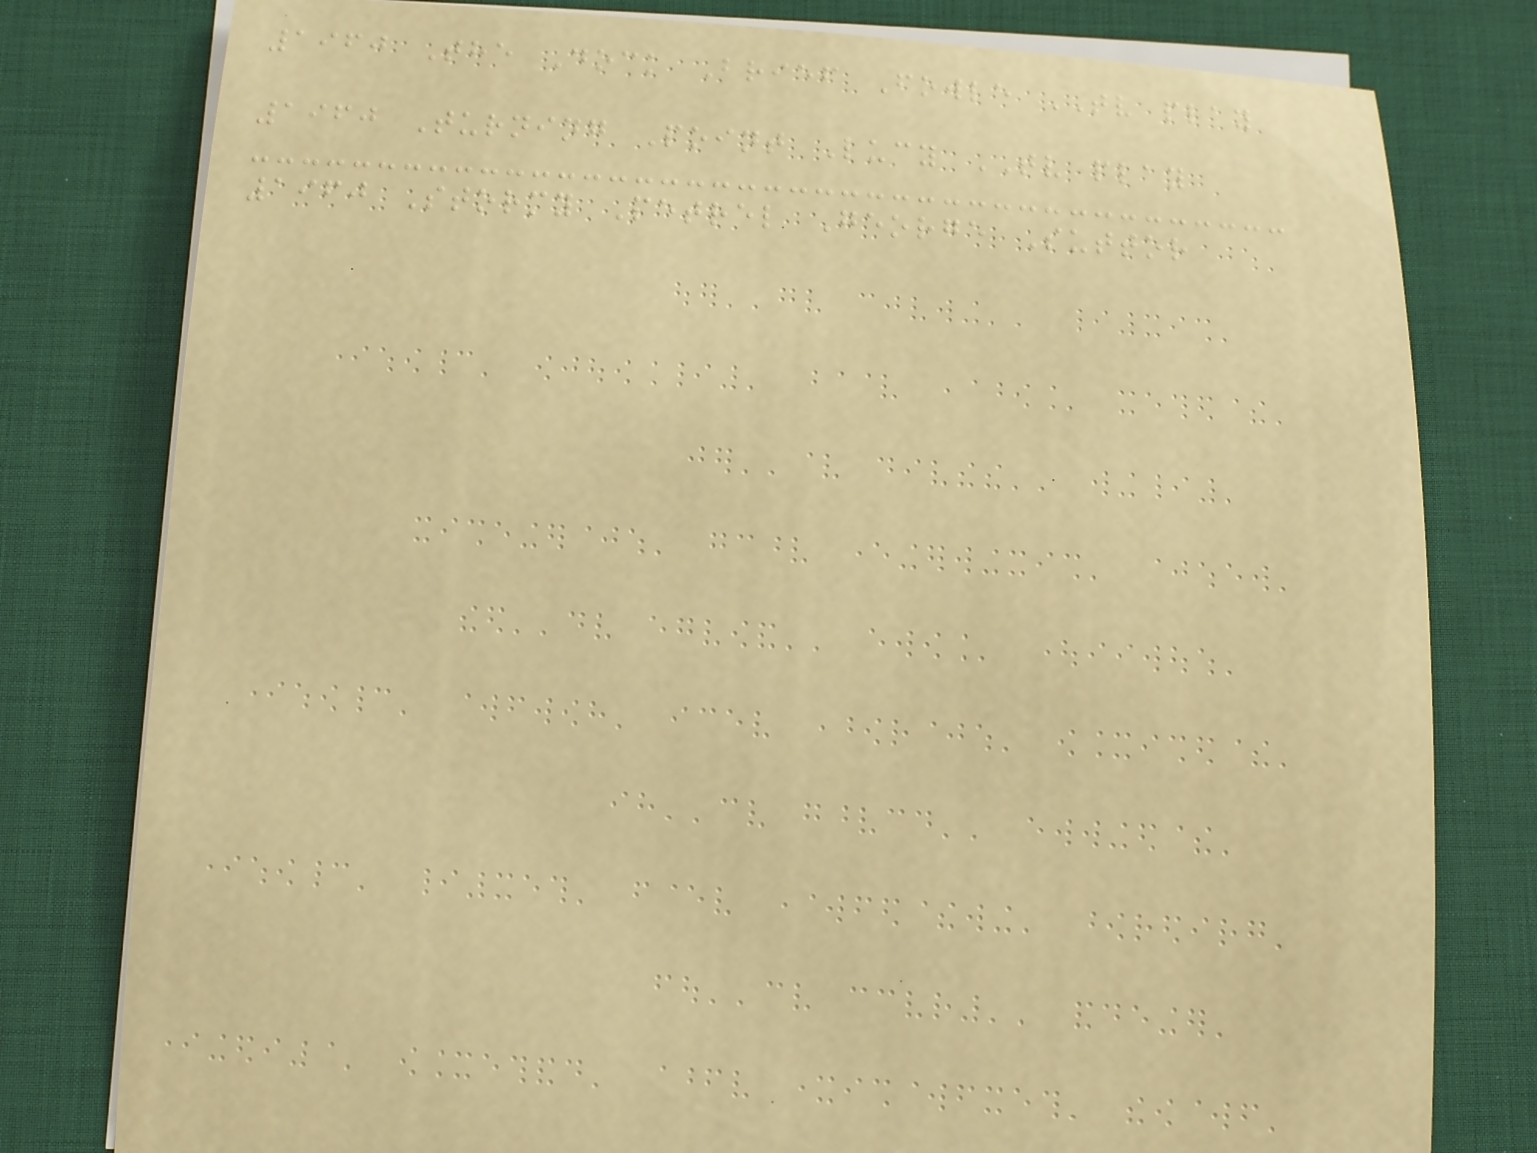1960 The Dock Brief Fowle TV play
1960 Turning Point Lucy TV play
1960 Stormy Petrel George Suttor
